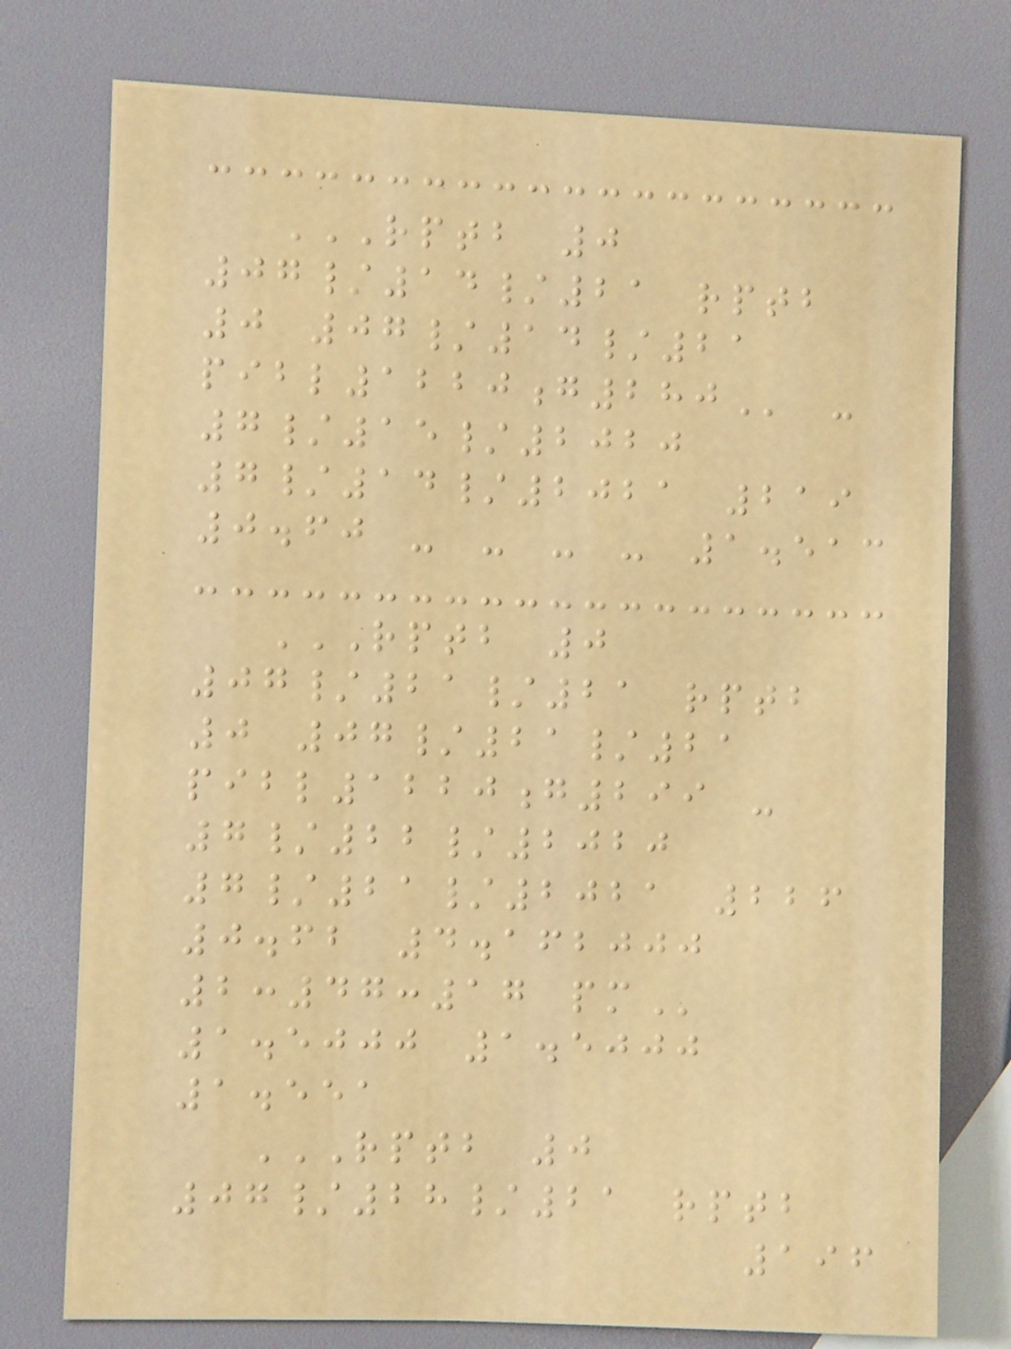RPTB 0
07/14/21 RPTB
0 07/14/21
PIBL1220G280 -
7/15/2020
7/14/2021 219
0.60 - - - - 1.513
RPTB 0
07/21/21 RPTB
0 07/21/21
PIBL1220G299 -
7/22/2020
7/21/2021 226
0.62 4.162000
2:47:17 PM
1.5000 1.5000
1.551
RPTB 0
07/28/21 RPTB
196
